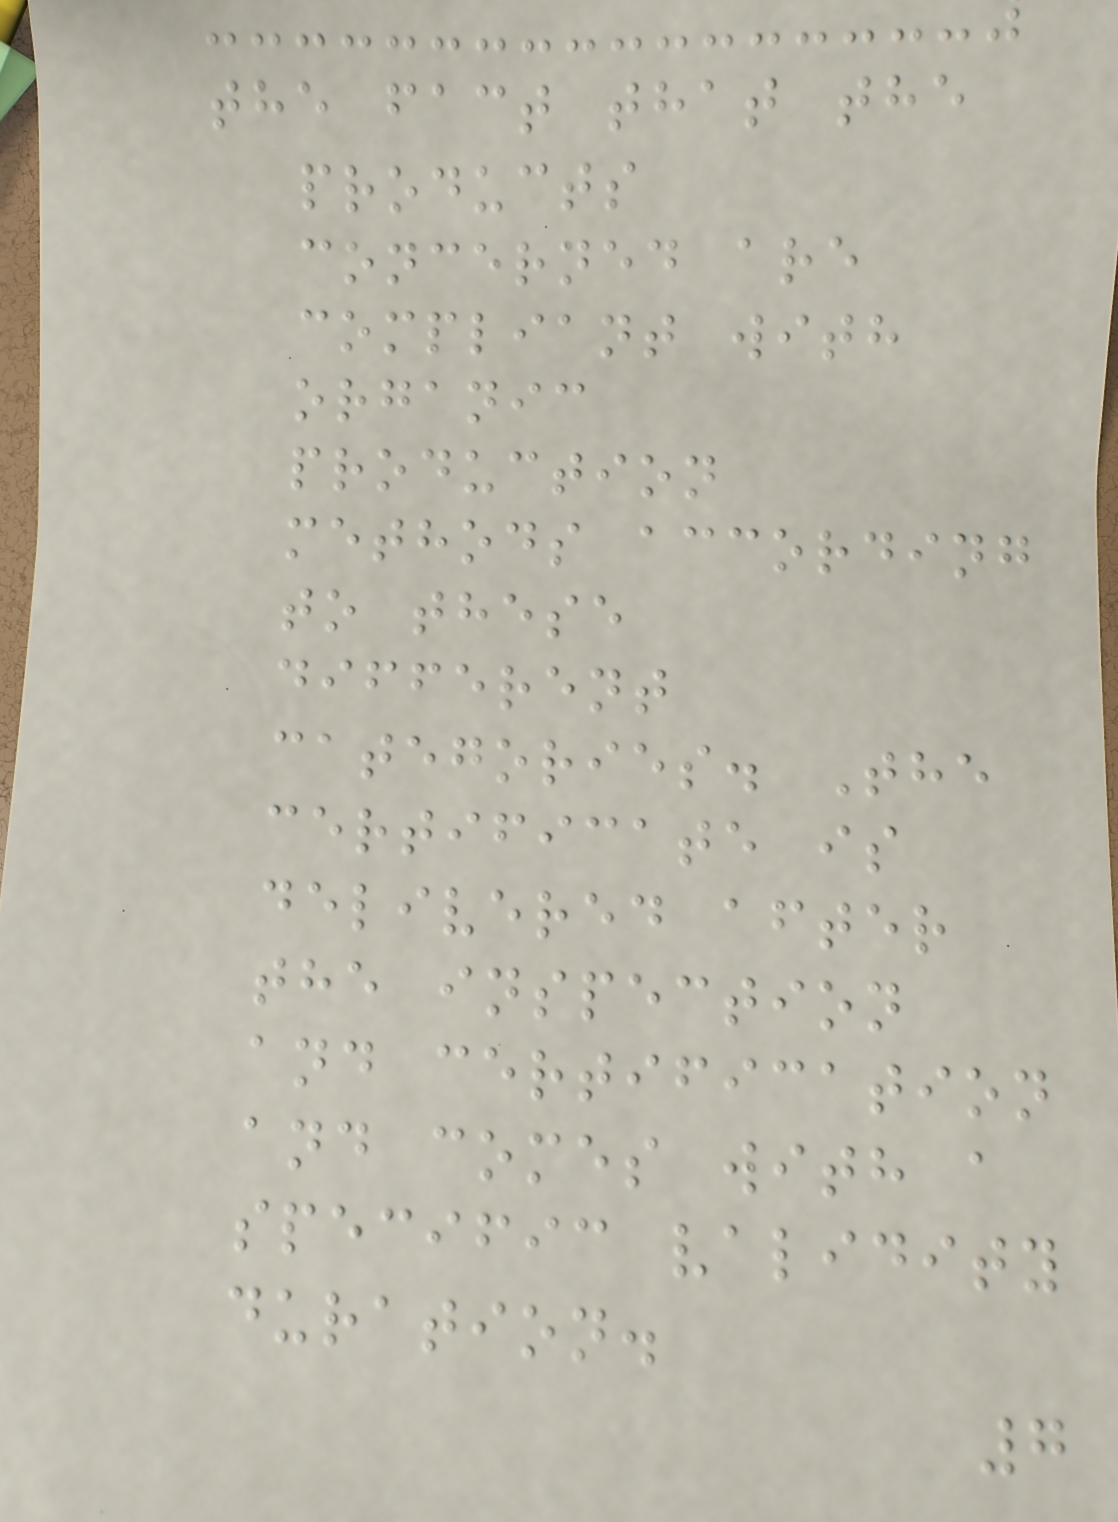the fact that the
products
concerned are
compliant with
organic
production
methods according
to these
different
categories. The
certificate is
delivered after
the inspection
and certification
and comes with a
specific validity
duration.
7
